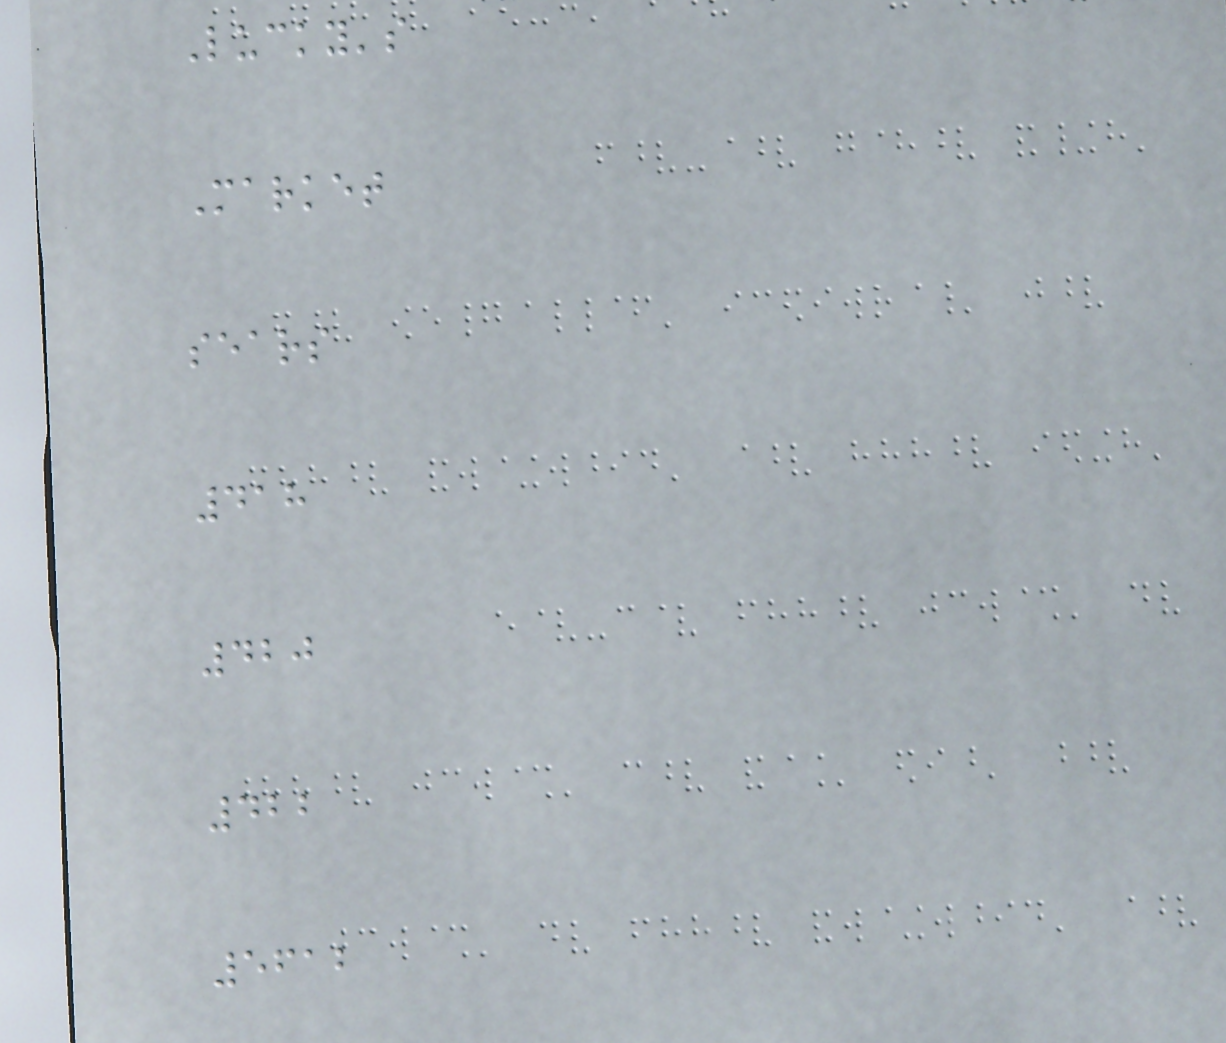Lucky's
Market
sears
418
420
422
5612
